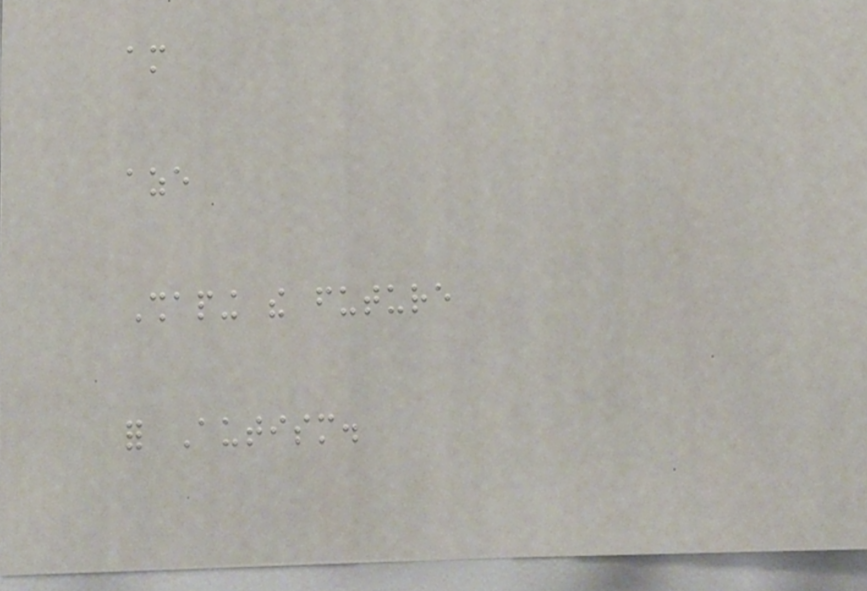am
aze
Shaping the future
for Autism.
